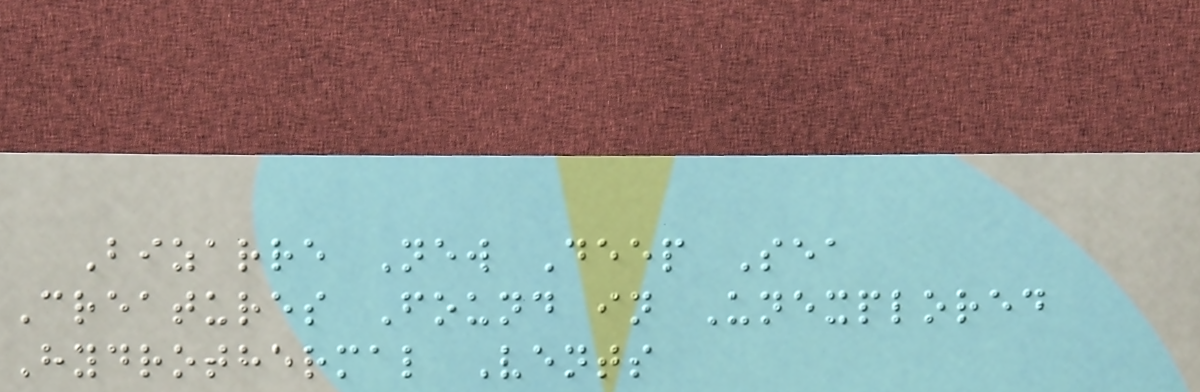Bizarre New Deep Sea
Creatures Found in Unexplored
Hydrothermal Vents
